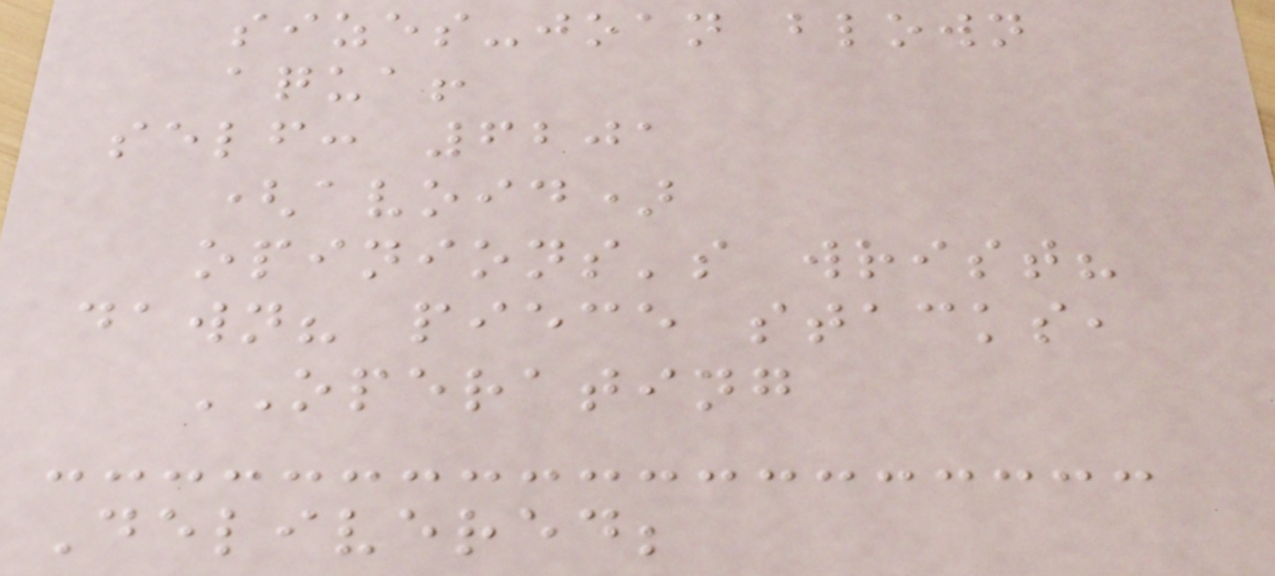sizes-joan blown
aqua!
self: 6201
(avoid)
opinions's wrist?
dawn? piece stacks,
OPERATING
Delivered;
